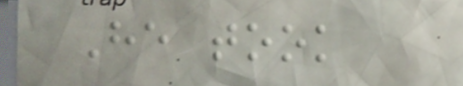He took
